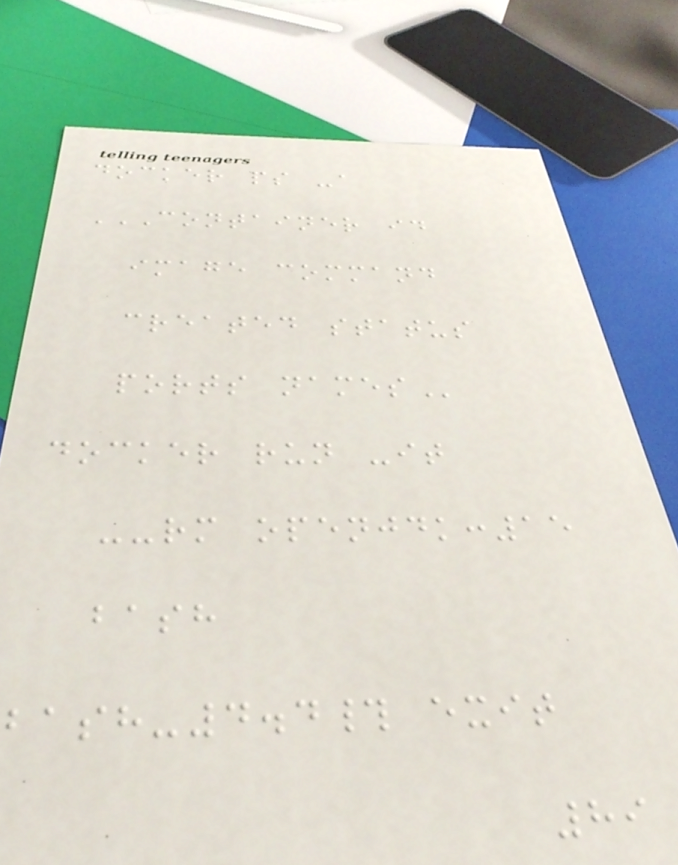docker ps -a
CONTAINER ID
IMAGE COMMAND
CREATED STATUS
PORTS NAMES
docker run -it
--rm openjdk:15
bash
bash-4.4# exit
89
